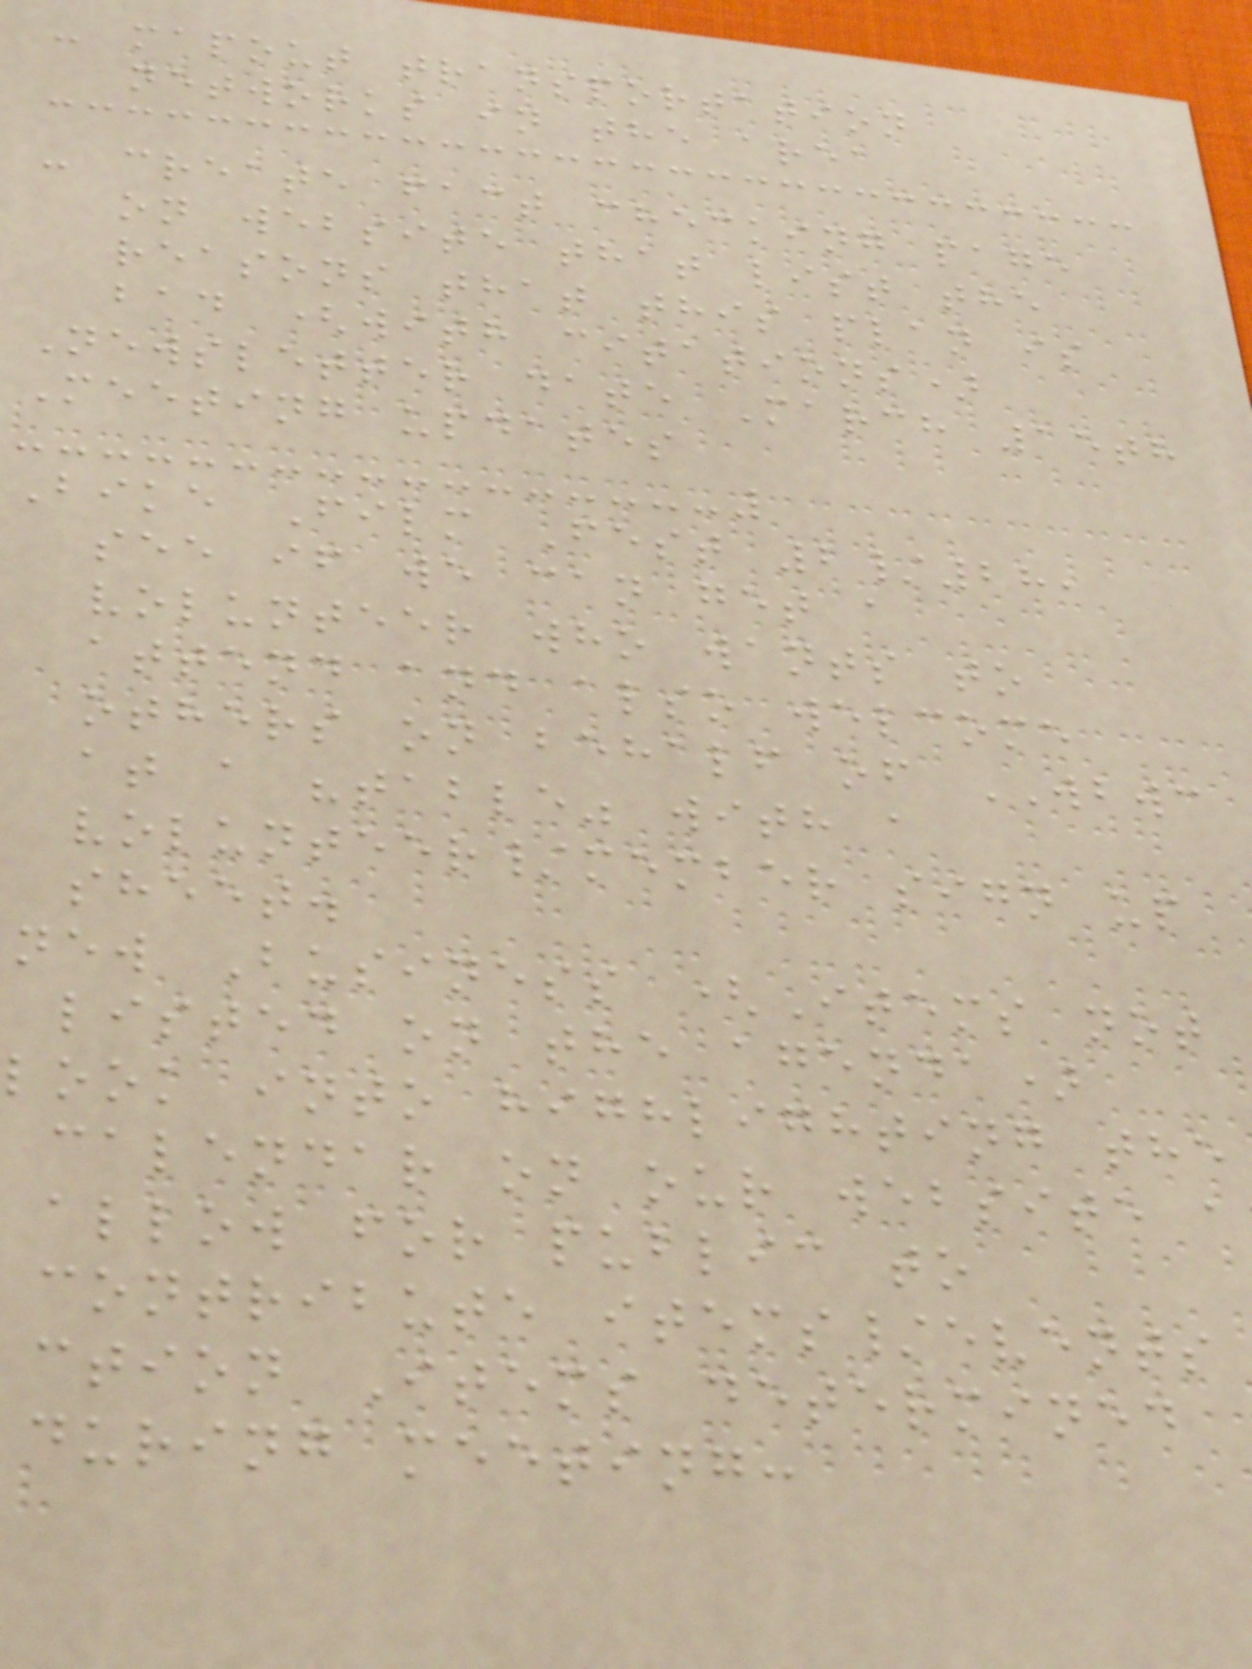- mapout transportation
networks in the area
- create fact checking page
on website that list the
reasons that this plan is
bad (with citations)
Newsletter date March 15th
Meeting updates
Bike Film Fest 2/28,
see if we can get a
volunteer who wants to
attend and also welcome
others on behalf of WBWC
at a "table" with a
volunteer/member sign up
sheet.
new Business (Items not
listed on the agenda)
look into highlighting the
calendar on our website a
allow for public to
contribute items/events
ction Items determined
during meeting:
